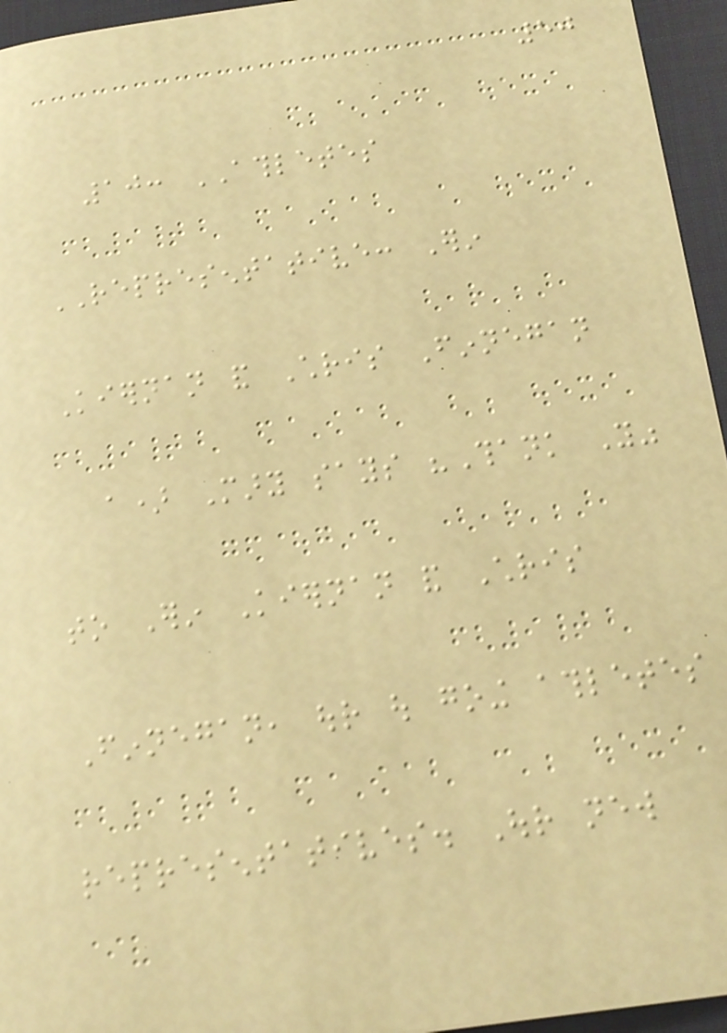50
10: ATHLETES
REPRESENTATIVE: Erin
Kiernan and Chris Finnegan
a) Mary says "Thank You"
to Erin Kiernan and Chris
Finnegan, our out going athletes
representatives. Our new
